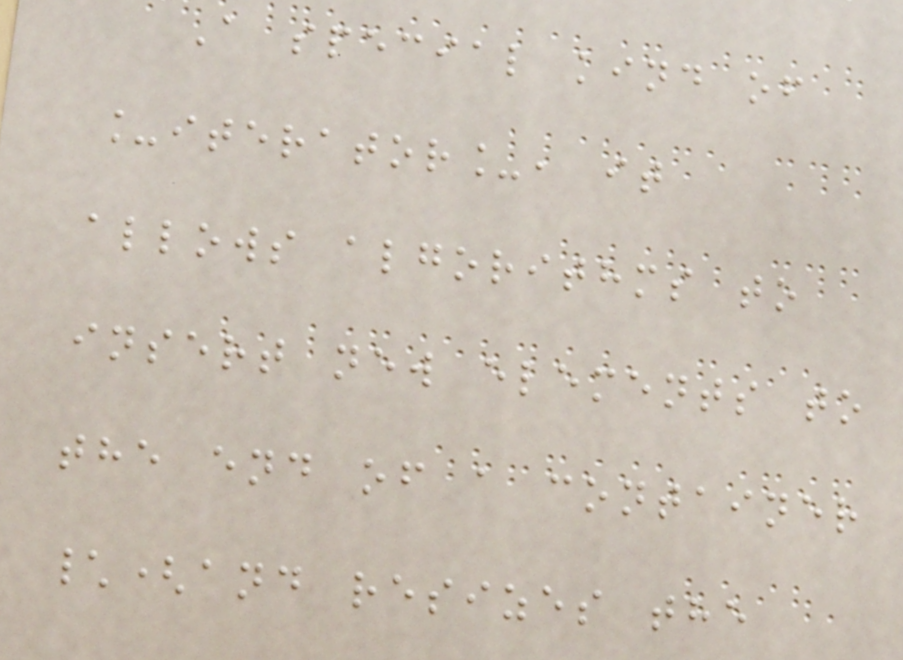A special kind of
_iterator_, it
allows algorithms to
insert new elements to
the end of a container
\(and resizes the
